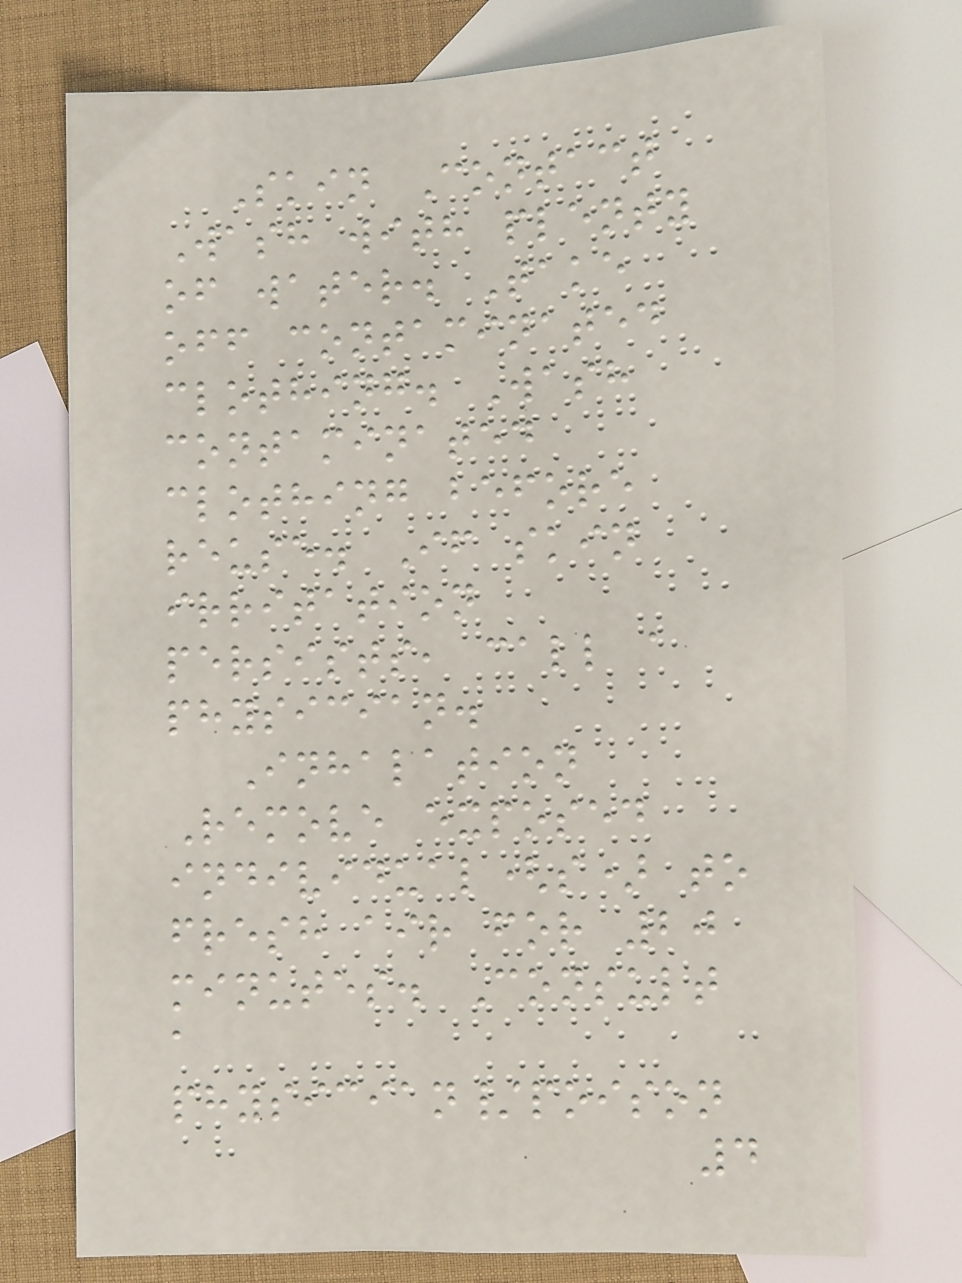Skin Contact
Wash with plenty
of water. Take
off contaminated
clothing. Wash
contaminated
clothing before
reuse. If skin
irritation
persists, call a
physician.
Inhalation
Remove exposed
individual(s) to
fresh air for 20
minutes. Consult
a
physician/poison
4
